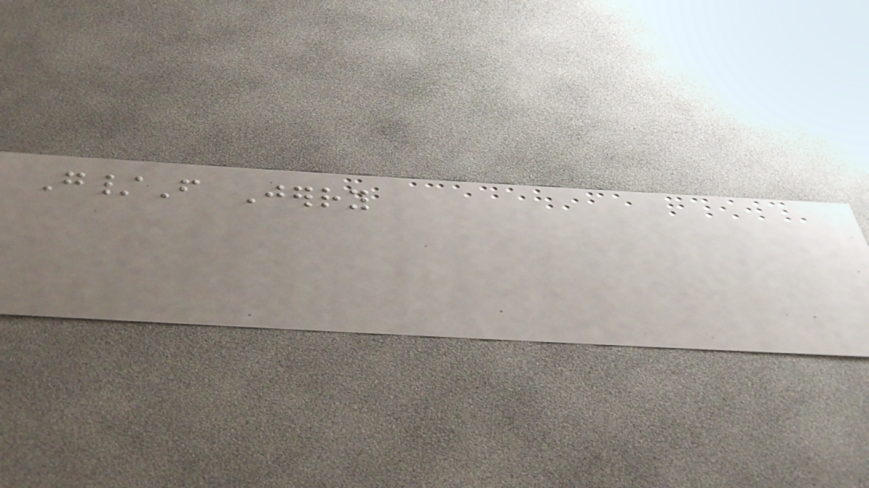G/F Jerry
